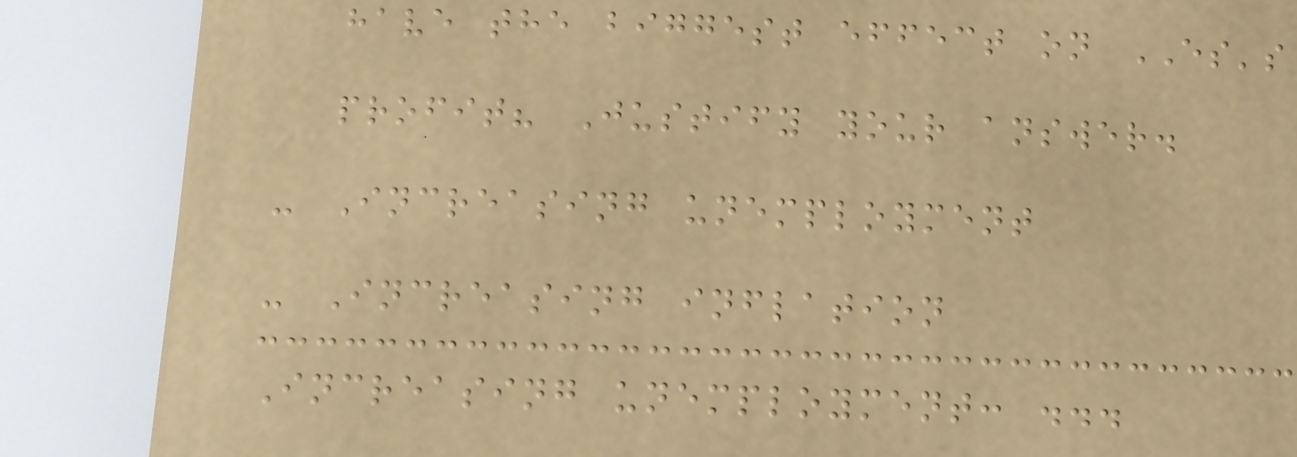have the biggest effect on ES's
profit? Justify your answer.
- Increasing unemployment
- Increasing inflation
Increasing unemployment: ...
